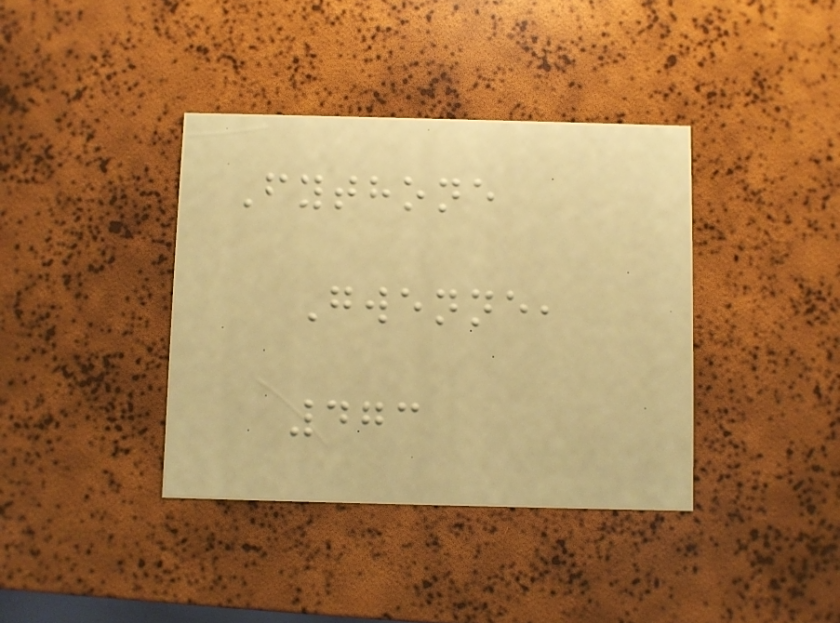Fythone
Gwenne,
473
